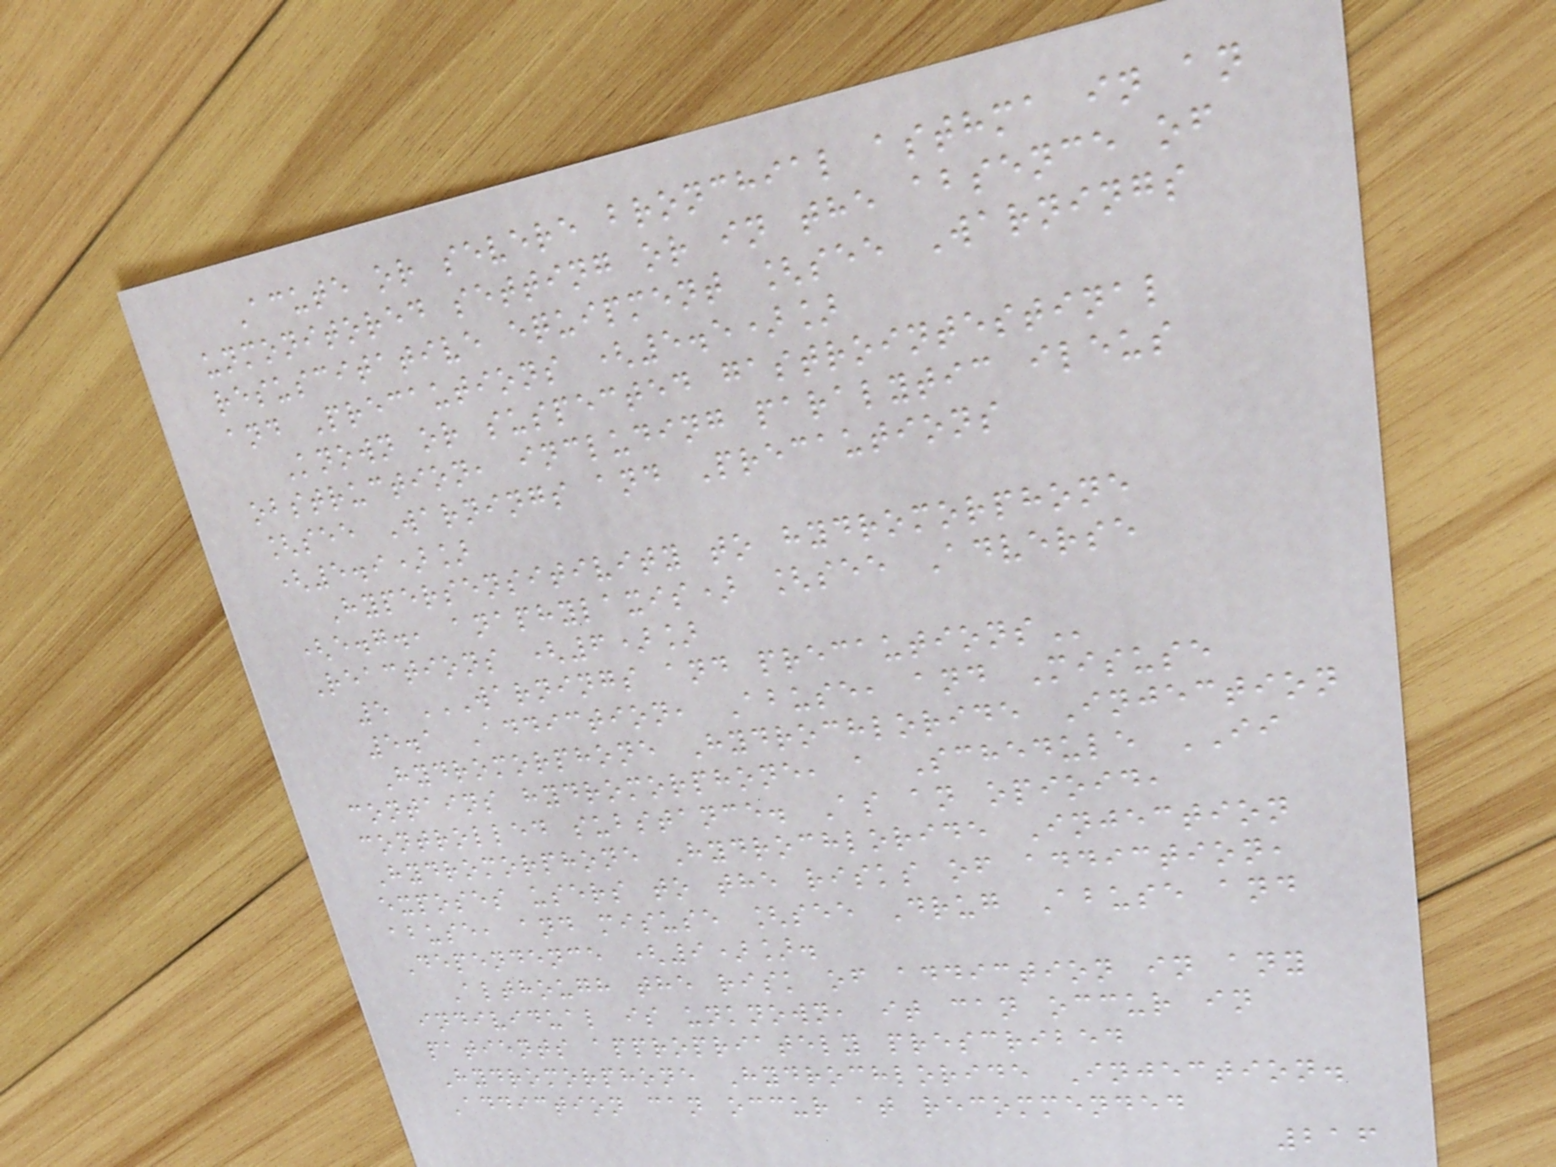Acute or severe bronchial asthma in an
unmonitored setting or in the absence of
resuscitative equipment [see Warnings
and Precautions (5.5)]
Known or suspected gastrointestinal
obstruction, including paralytic ileus
[see Warnings and Precautions
(5.9)]
Hypersensitivity to hydromorphone
(e.g., anaphylaxis) [see Adverse
Reactions (6)]
5 WARNINGS AND PRECAUTIONS
5.1 Addiction, Abuse, and Misuse
Hydromorphone Hydrochloride Injection
contains hydromorphone, a Schedule II
controlled substance. As an opioid,
Hydromorphone Hydrochloride Injection
exposes users to the risks of addiction,
abuse, and misuse [see Drug Abuse and
Dependence (9)].
Although the risk of addiction in any
individual is unknown, it can occur in
patients appropriately prescribed
Hydromorphone Hydrochloride Injection.
Addiction can occur at recommended
216
